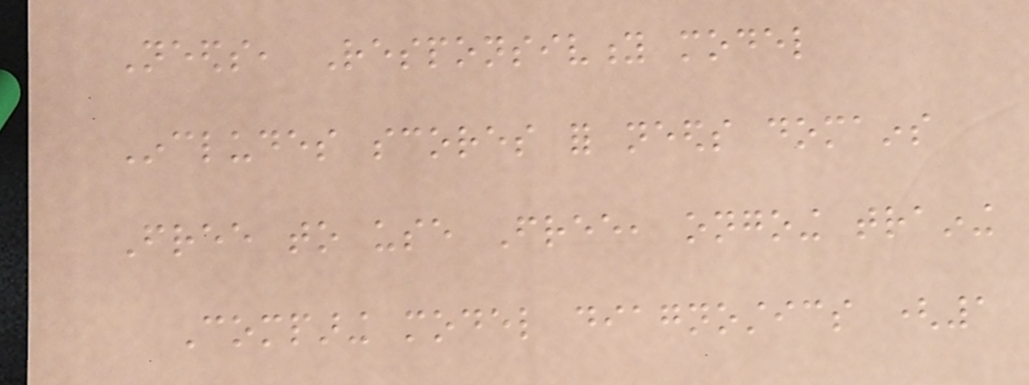Needs, Responsivity model
Includes scores for needs domains
Free to use Free, ongoing training
Comparing model diagnostics (1
